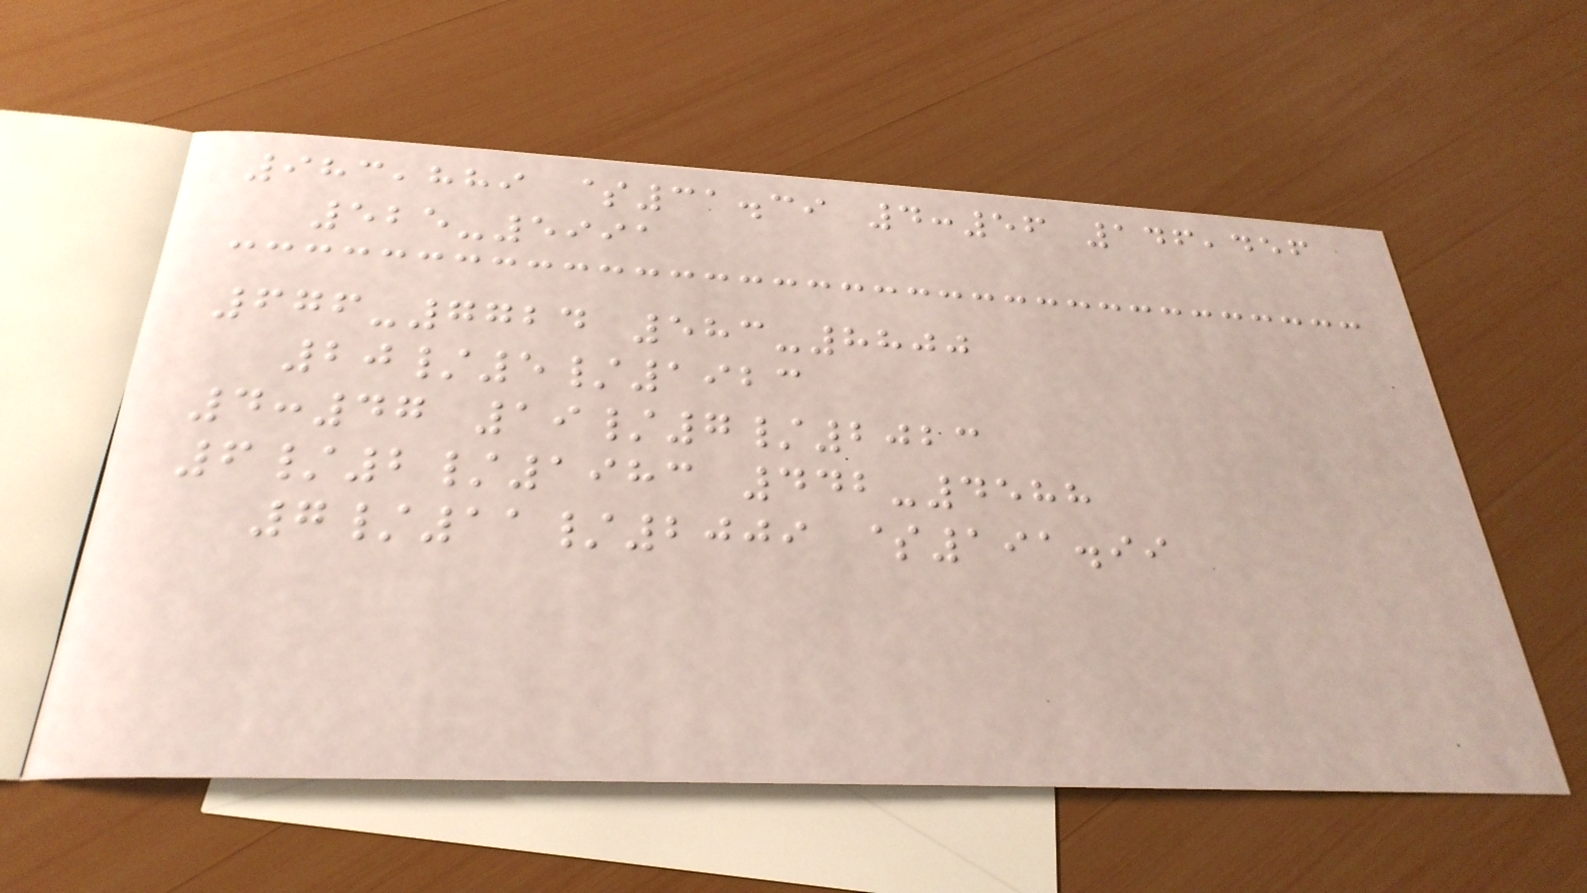983,889 $31.39 4:56 146,456
525-5991
676-7724 583-8800
20/5/1923
4:47 19/7/2023
6/2/1983 442-4588
7/11/2009 $191.99
